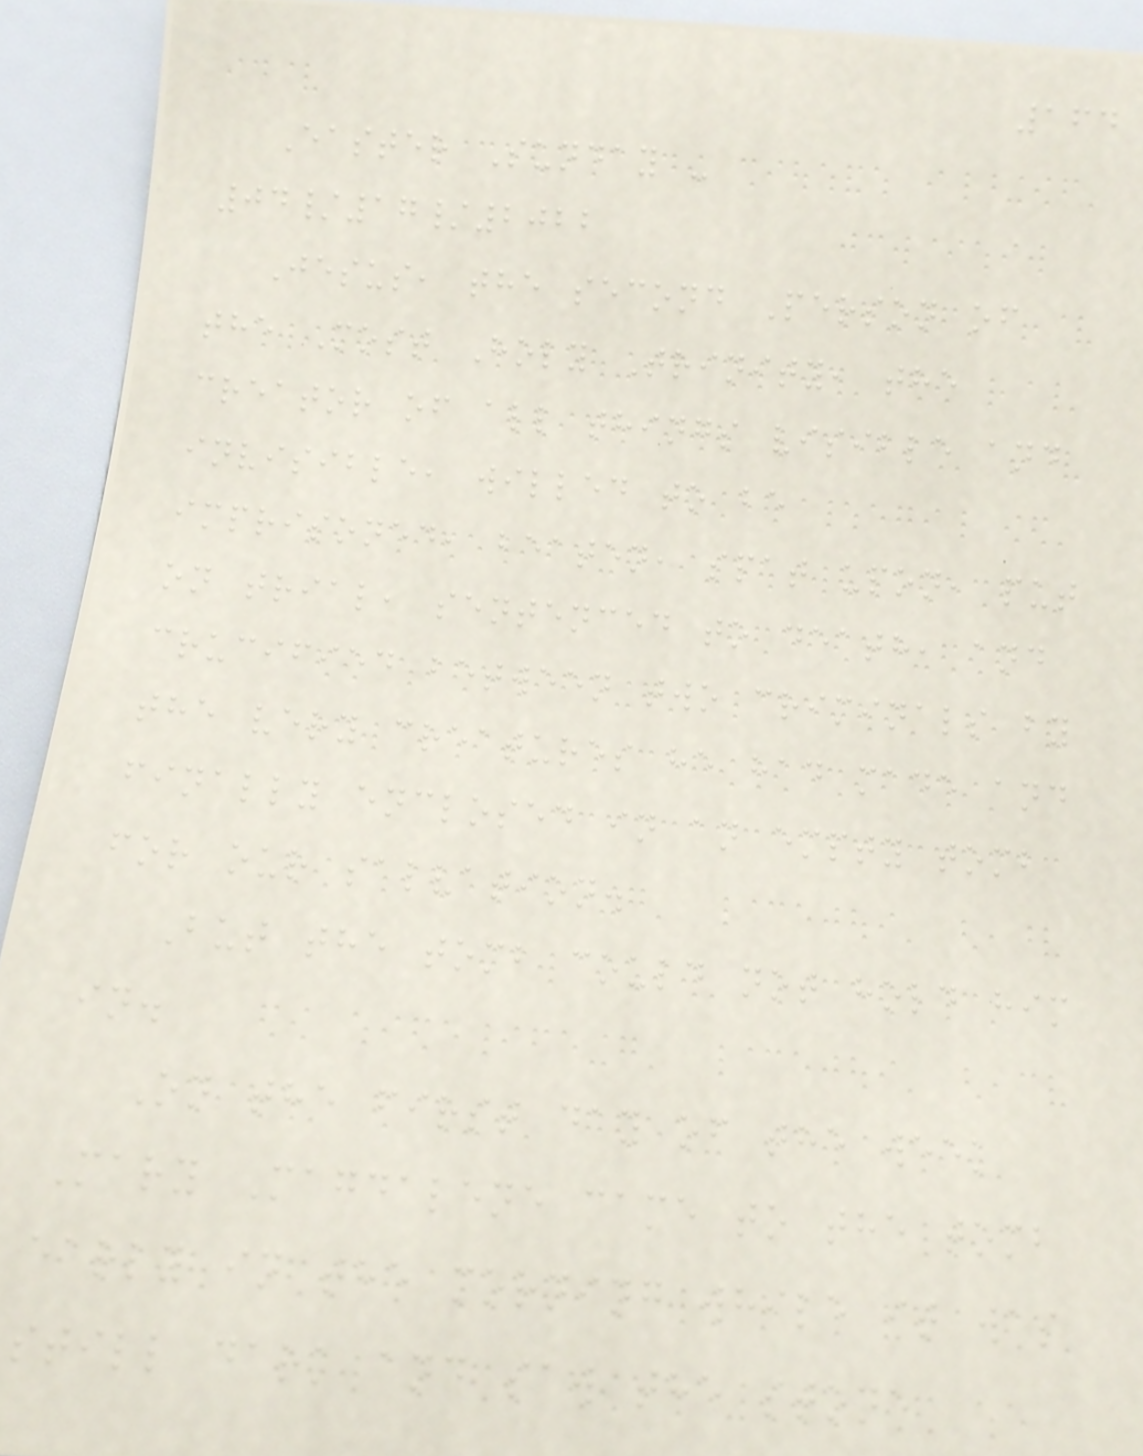164
Easter Sunday -
04/17/2022
Jesus, the second Person of
the Most Holy Trinity, the
creator of all things visible and
invisible, willed to be
imprisoned, beaten, spat upon, put
on trial, sentenced to death, and
crucified between two criminals by
the very creatures he had made and
finally enclosed in an empty tomb
for our salvation.
But the tomb could not hold him
in.
On the first day of the week
Mary Magdalene came to the tomb
early in the morning while it was
still dark and saw the stone
